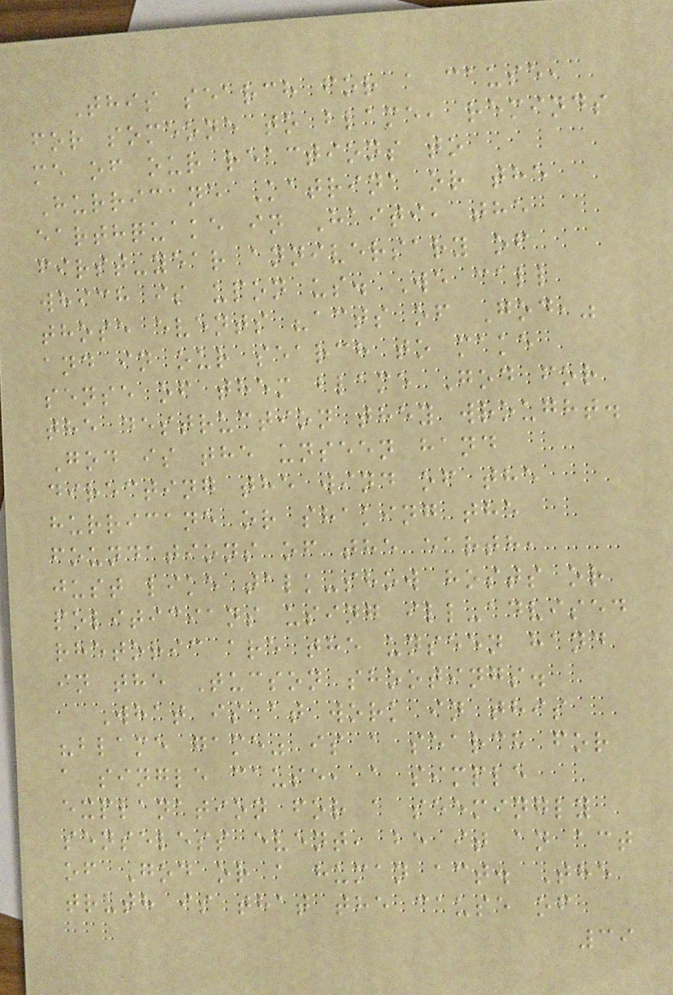This search for a cause,
for someone to blame, reminds
me of our reactions to
Hurricane Katrina or the
earthquake in Haiti, the
first-year anniversary of
which is upon us. We call
those events "acts of God,"
and in our search to make
sense of them blame God for
the destruction they wrought.
God is the unseen hand
directing the wind of the
hurricane or shaking the
foundations of the earth,
just like talk-show hosts or
politicians using ill-advised
rhetoric are the unseen hand
in the Tucson shootings.
What is at work in this
"blame game" is a search for
a single cause, a simple
explanation for a seemingly
senseless event, be it an act
of God or a human act. The
truth is that the cause of
39
